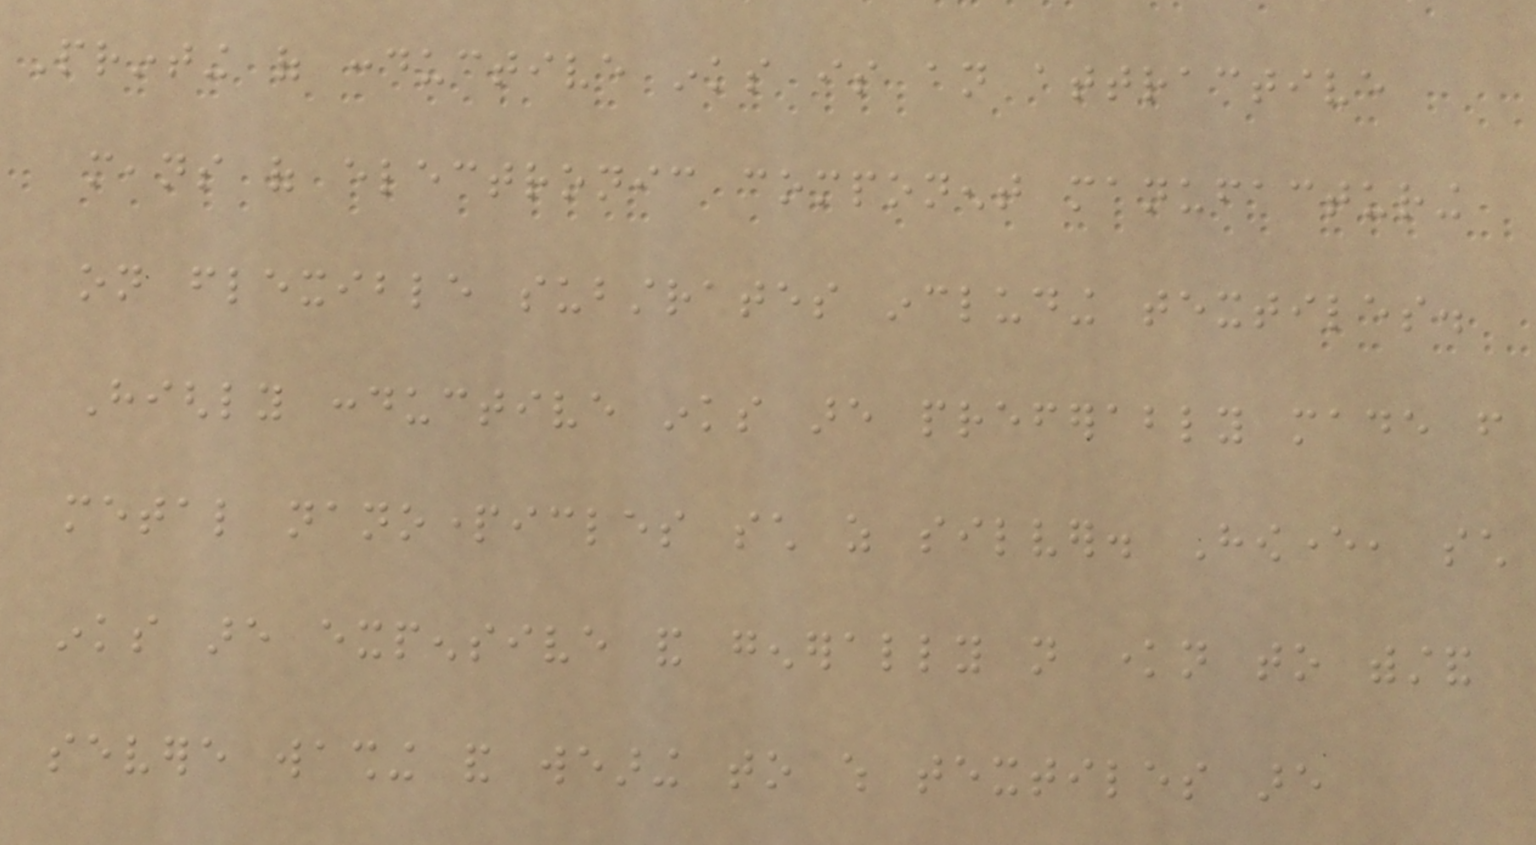Printing of conductive inks is an attractive
means of electronic component manufacturing
on flexible substrates including textiles.
Highly conductive inks are preferably made from
metal nanoparticles such as silver. However, such
inks are expensive and generally not known to withstand
severe washing and wearing to which textiles are
